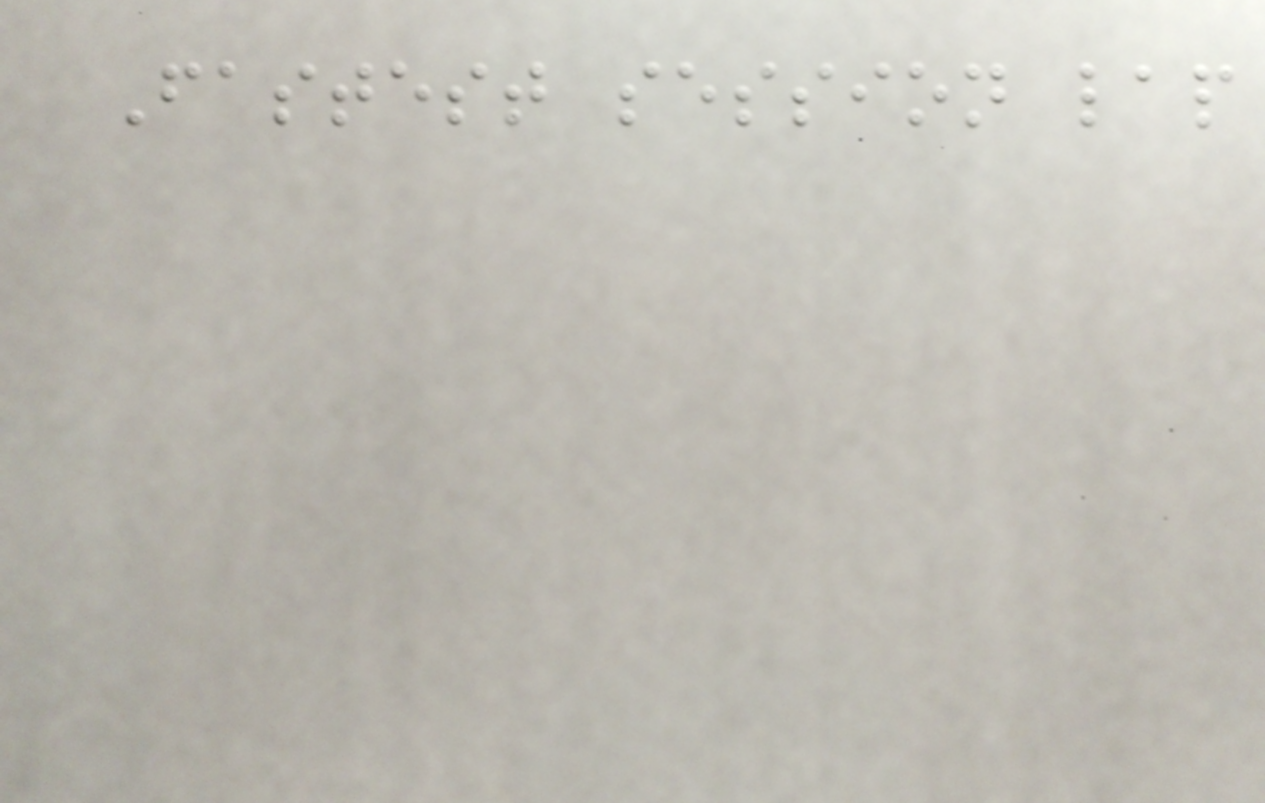Fastest session lap
